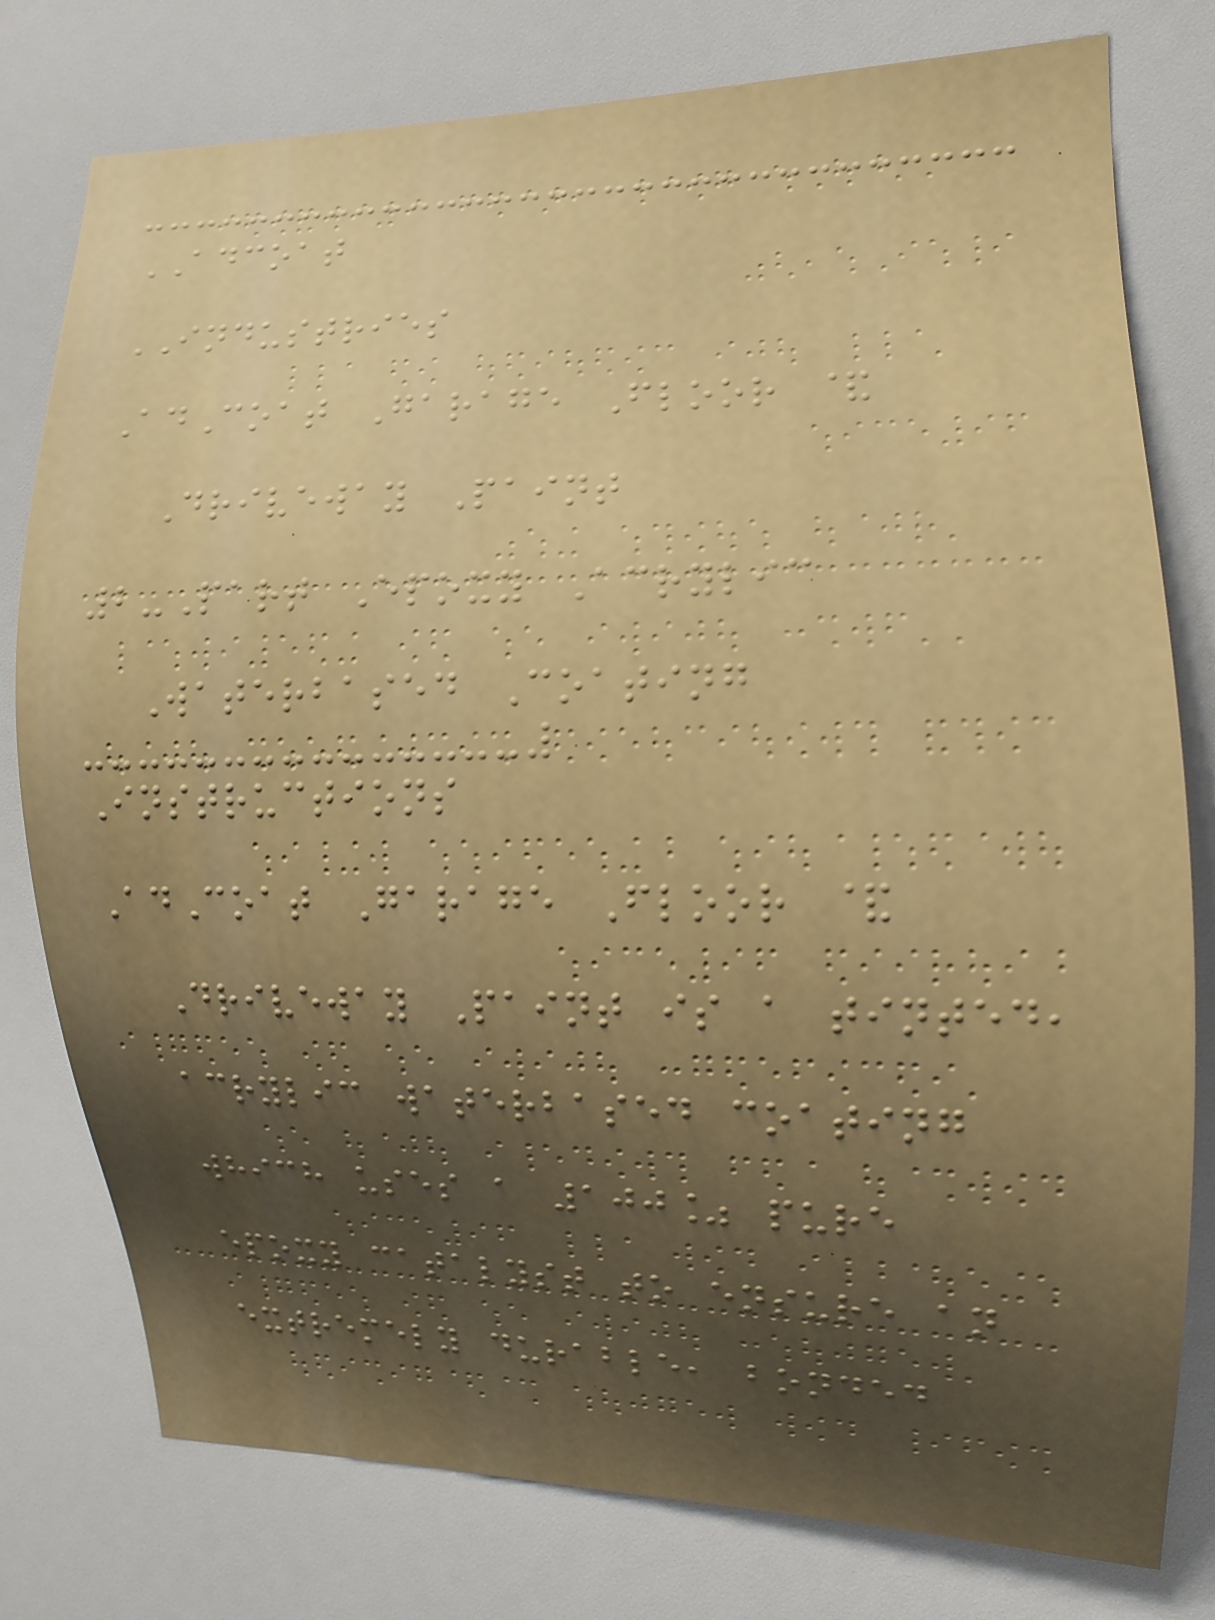ADCOAT
INDUSTRIES
AdCoat Garage Floor &
Driveway Paint
2-Part Epoxy Acrylic
Waterbased Coating
Instructions
AdCoat Garage Floor &
Driveway Paint is a tinted,
acrylic waterbased coating
which uses a 100% pure
epoxy catalyst to ensure an
extremely durable, bonded
